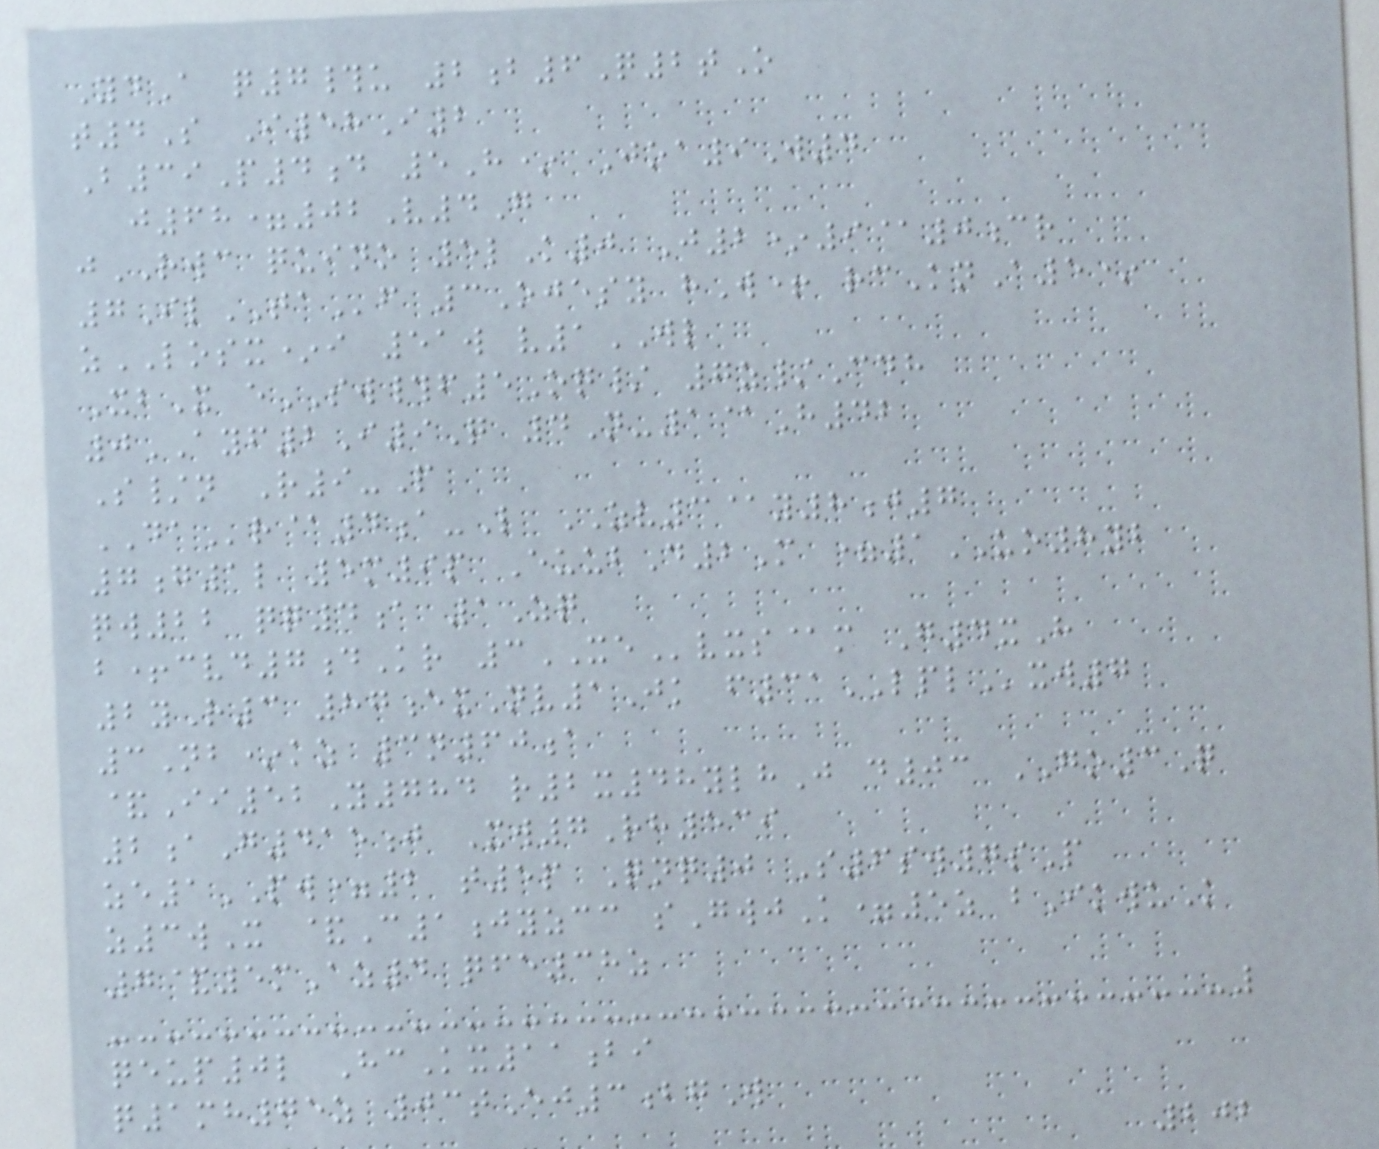YdA q7#u 2b6Q2tO
t4S I58I2
B39P4d 5H* Joa9W4
j68=02V4G
jRWC quino 5lK0 J2*9@0cr
7IlTAf 3Ojesy hW+ rcKnA5*
zLOSX*i 51w v1WL
XbX eSW#f5Oq/ 7z/Cdh
0AYF2I9Q 4N-1@H42
S/n R9-P
DAr@4a-L ZV3@y8j7
7g1l 5m9p EuubD2M =1UO8yb
qw22 qq4a 1Zq
b+cvd7dKr 3XEvxs@m G4xH
2yR3 87exNv1Jk f31LPLxw7
3Nb*kz 3n60a
&Ii52Y784 r2x48ylhJ d03 GO3Q
2aG415j Xw7Rh539
ze1PW=2 t5p Qnq0 S6sw7sP
z3wX &C1jyzcc sGwjK=5z bIkwuK
7&5mAz4 qfe38z
qeup0l HcKx11bi
q1mh75z 03tEj3bgW
202
